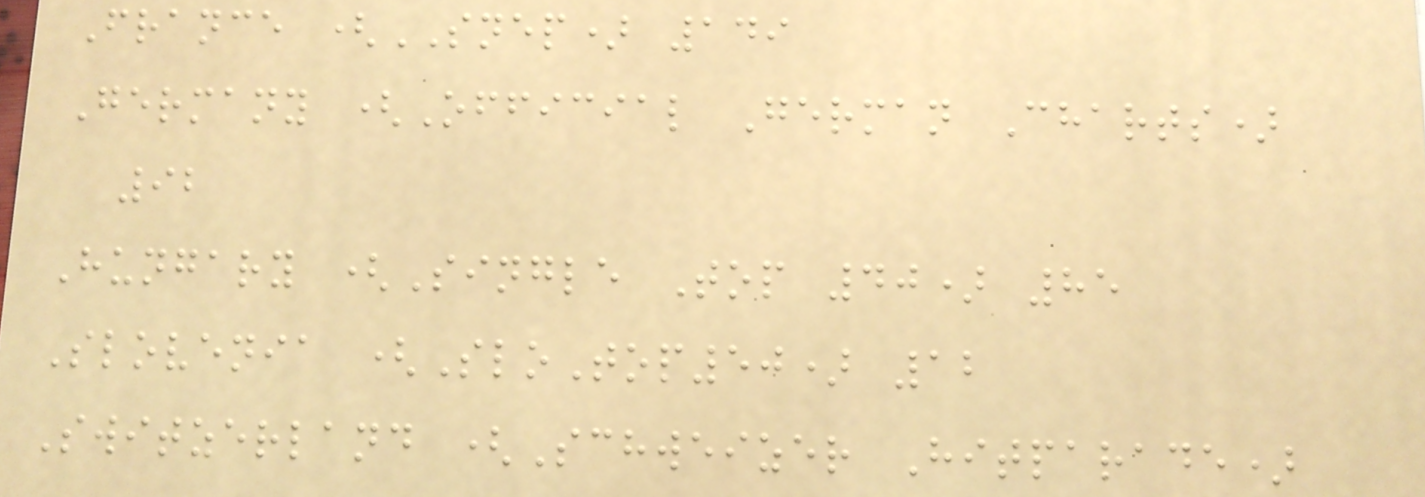France (SNEP) 149
Germany (Official German Charts)
92
Hungary (Single Top 40) 85
Slovenia (SloTop50) 12
Switzerland (Schweizer Hitparade)
